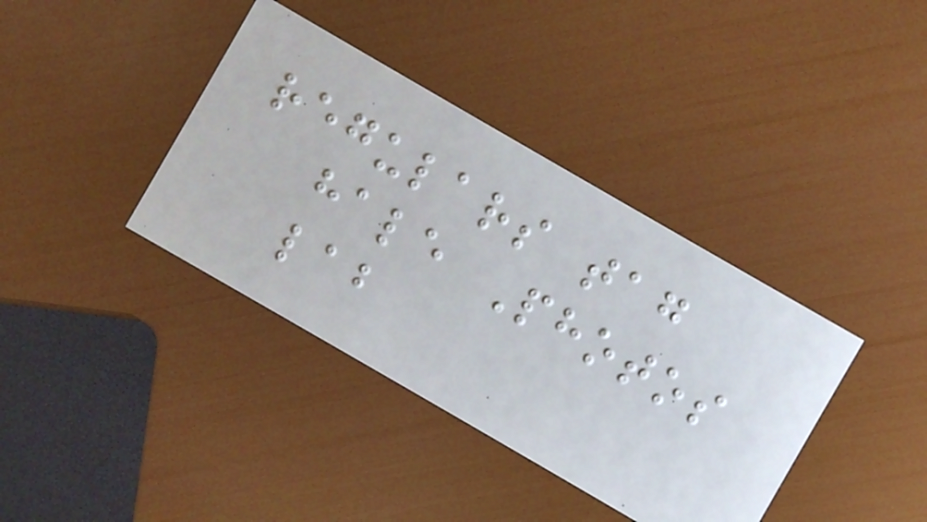regulars tag
hale Photos
lab
